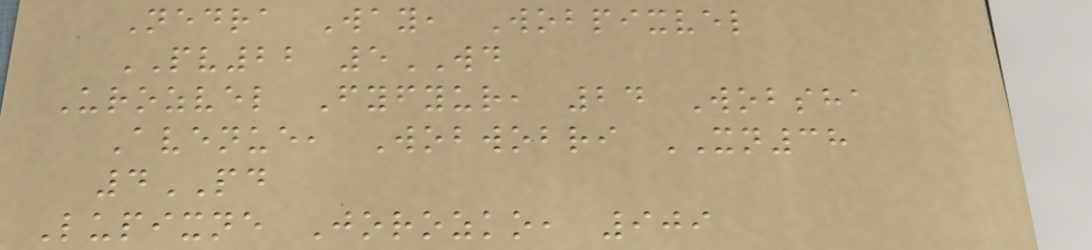Nedra Way, Wobpixvel
PV22 5WD
Urozvel Fyfyur, 24 Wobsha
Avenue, Wobwobri XN38
4PD
Lupixne Jorozko, 909
